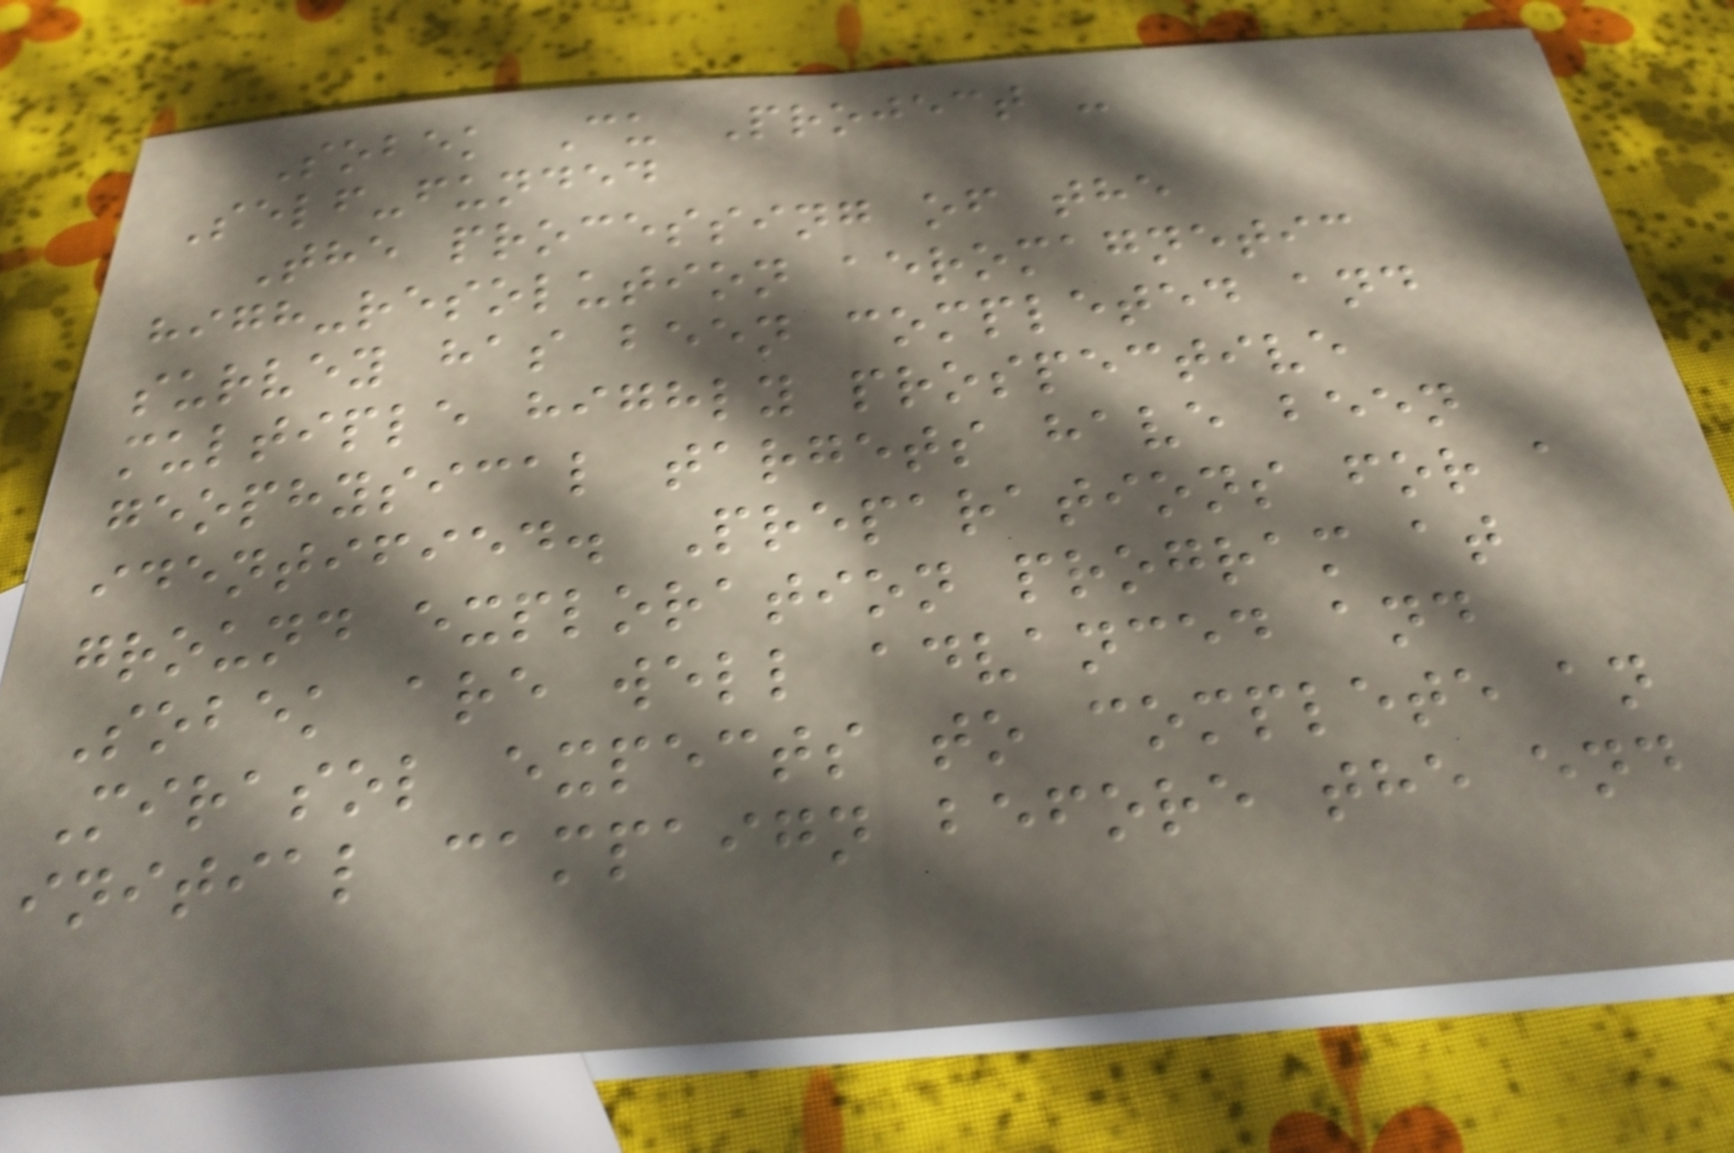Sobek Cu Project -
Self-funded
The processing of the
high-resolution aeromagnetic
survey has been completed and
multiple highly prospective
geophysical targets have been
identified. Preparations for a
ground exploration program at
Sobek are well advanced and
Mirasol expects to complete an
initial campaign before the end
